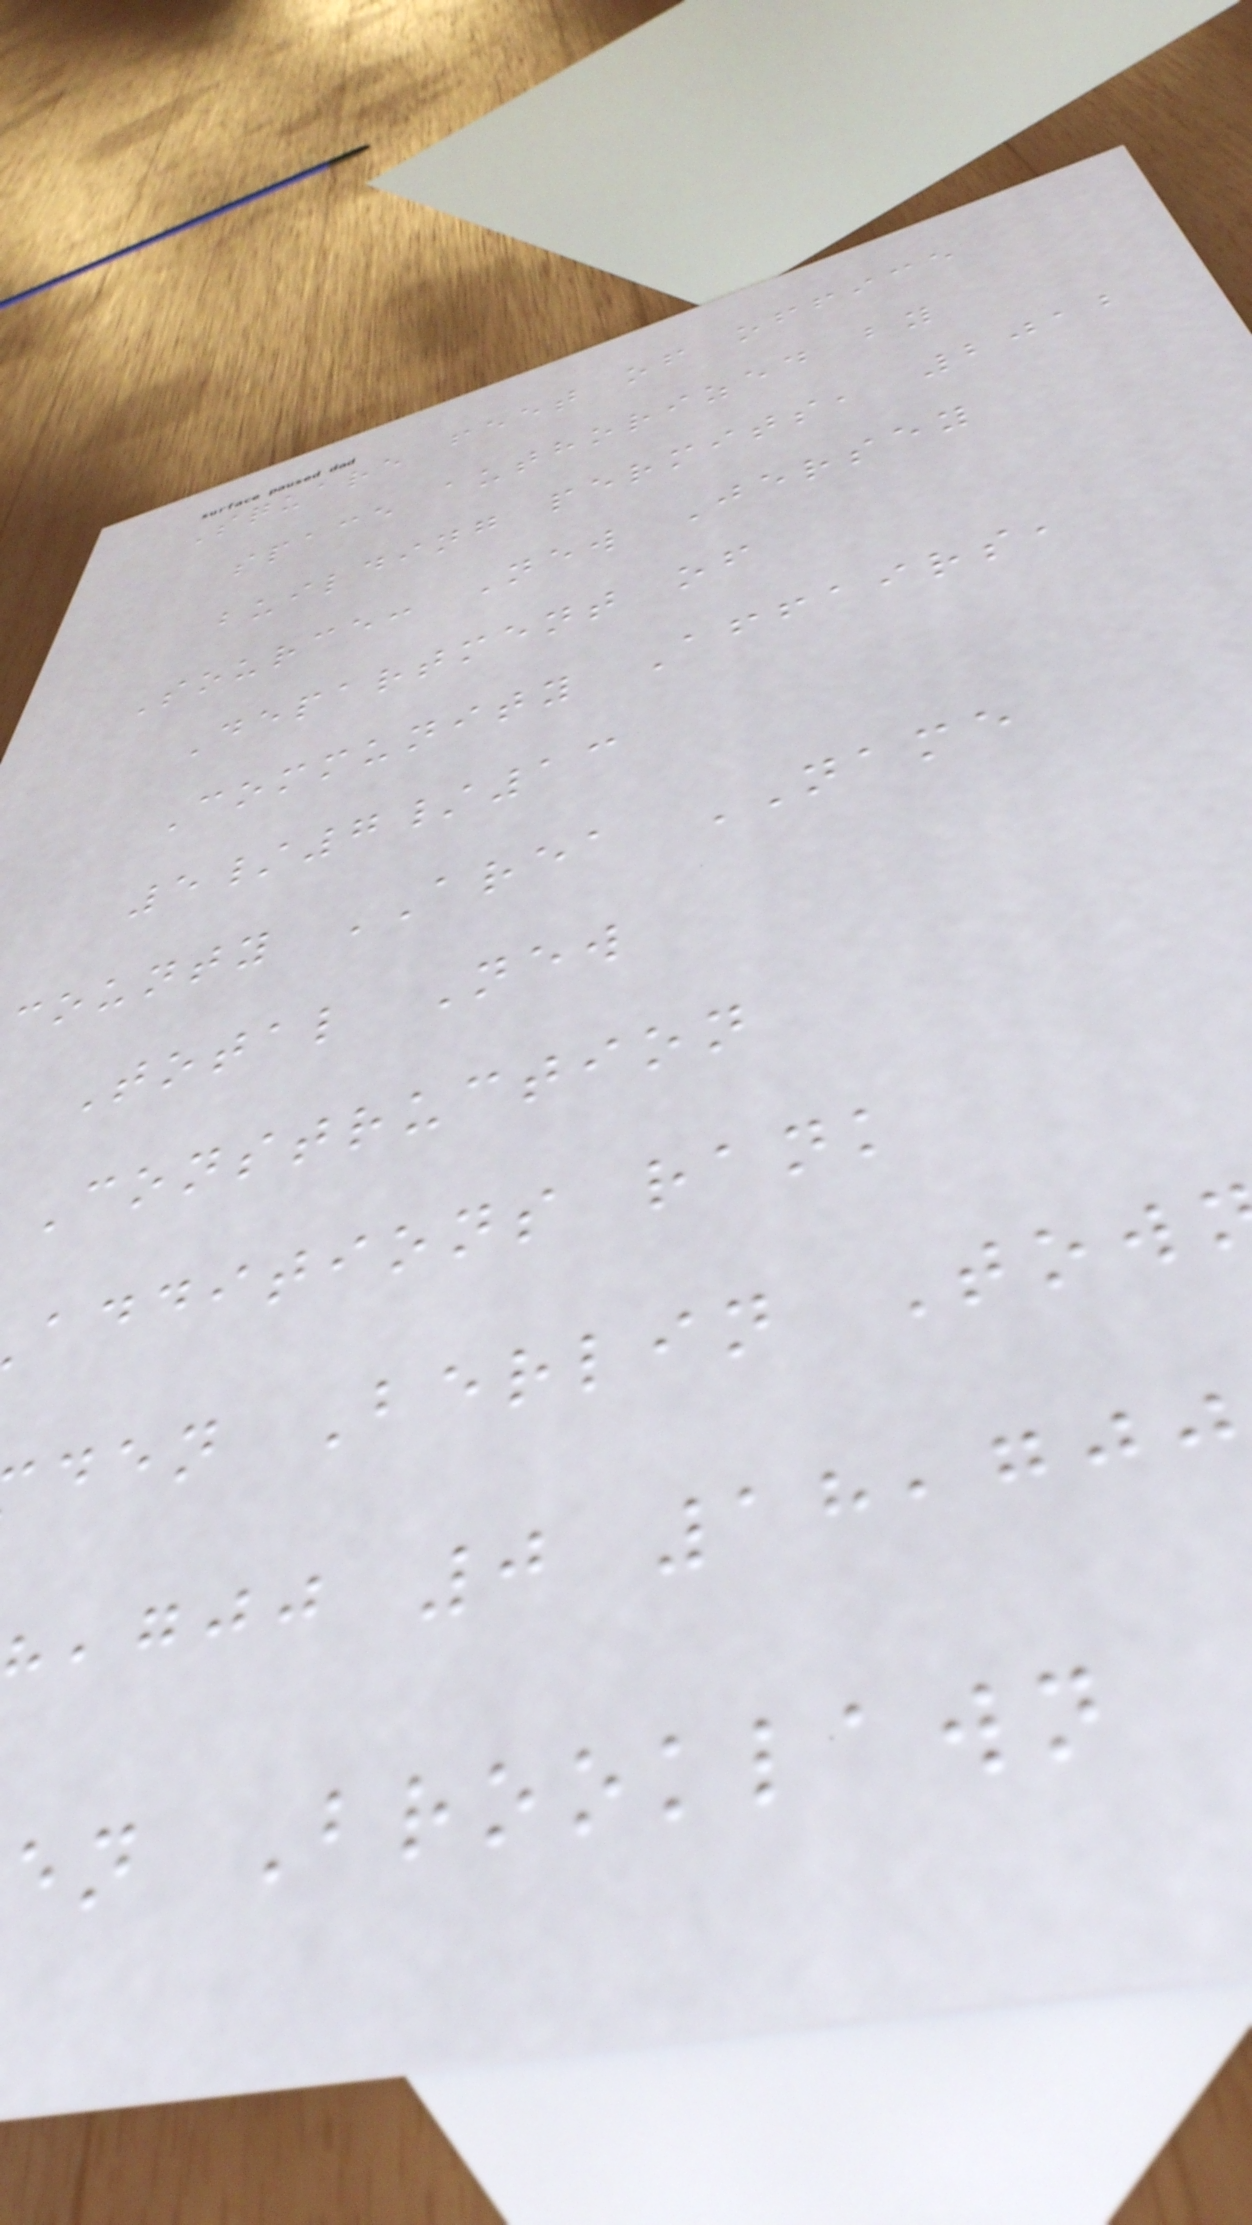Square feet of office
space authorized by
building permits, 2012
Source: New Jersey
Department of
Community Affairs,
5/7/13
county AREA NAME
Total New
Construction
additions rank
den Berlin Tow
,gjj 0 18,700
en Brooklawn
